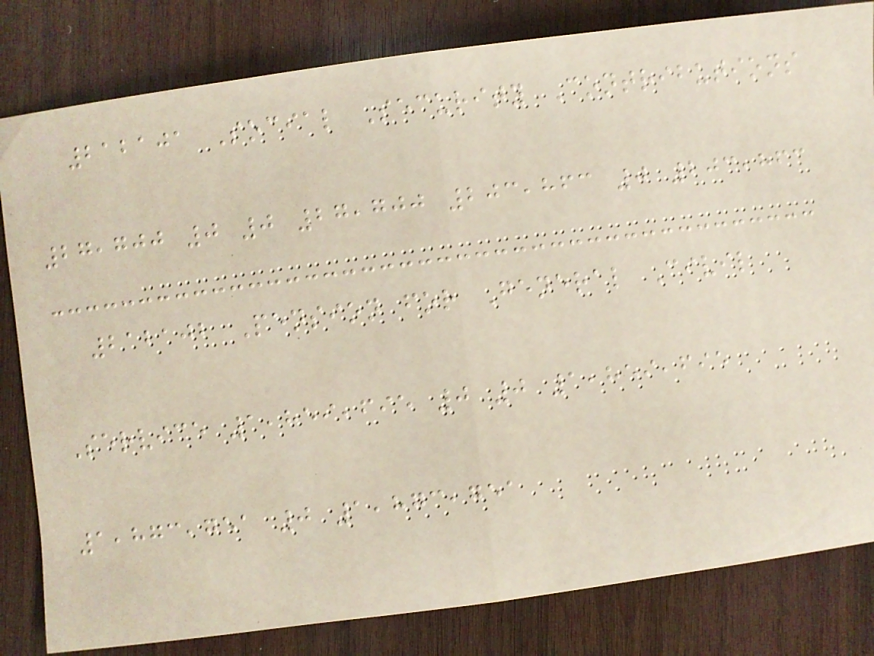212101 Social Security Contributions
27,700 0 0 27,700 203,863 0 203,863
212102 Pension for General Civil
Service 1,859,695 0 0 1,859,695
1,873,751 0 1,873,751
